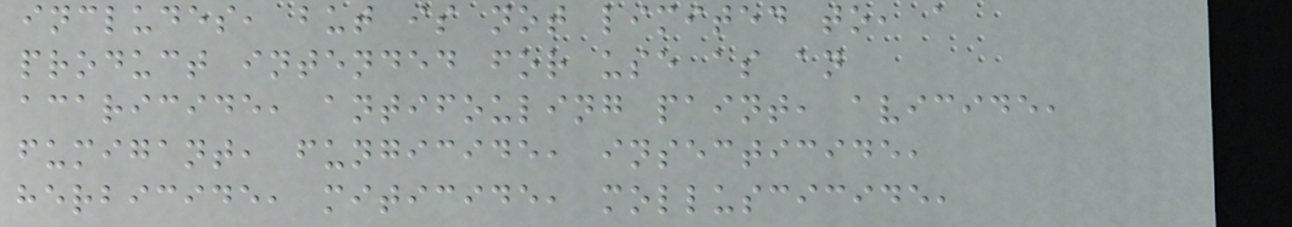includes, but is not limited to, a
product intended for use as an
acaricide, antifouling paint, avicide,
fumigant, fungicide, insecticide,
herbicide, miticide, molluscicide,
